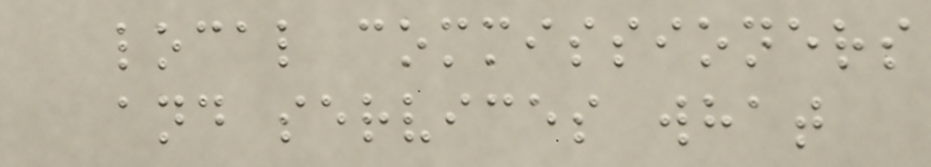local commissioners
and services what
